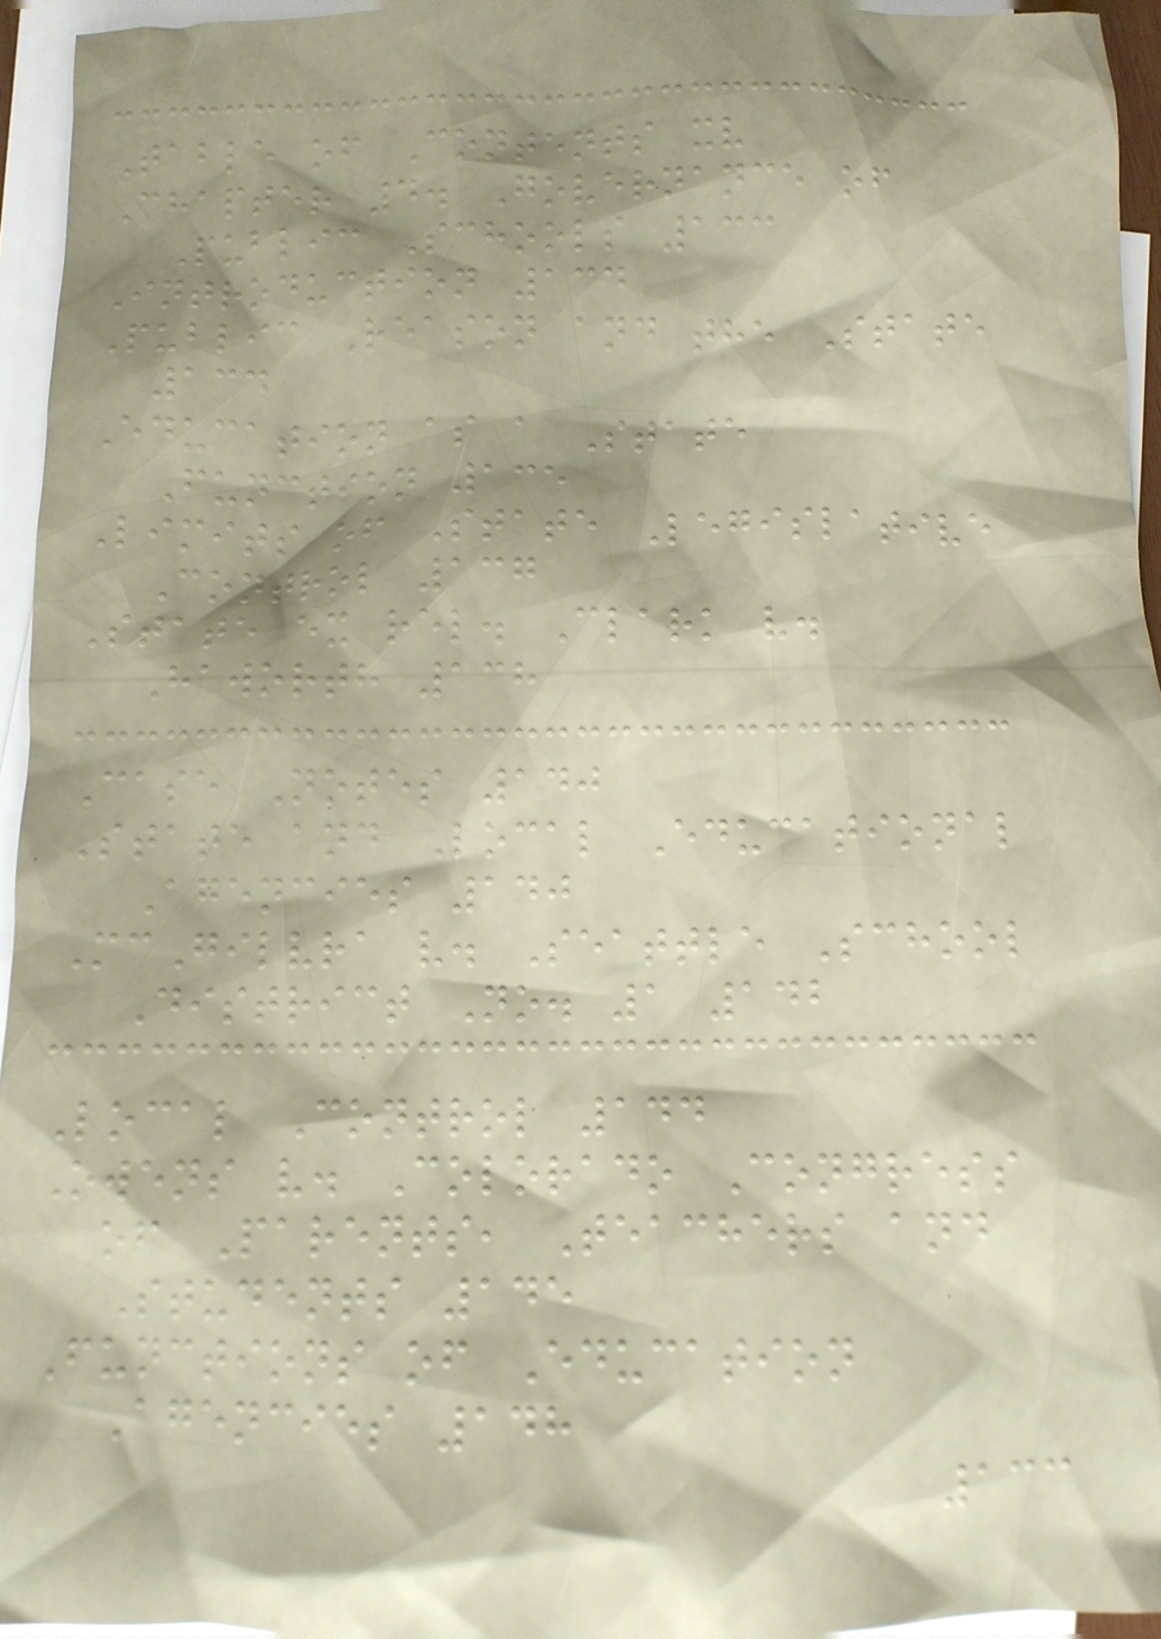Table of Contents xv
Chapter 4. Governance of
Public Schools 133
Introduction 134
Public Reason and the State
134
Education as a State
Function 135
Limits of State Legislative
Control 137
State ex rel. Clark v.
Haworth 138
Case Notes 140
State and Local Educational
Agencies 140
McGilvra v. Seattle School
District No. 1 142
Local Control 144
Owens v. Colorado Congress
of Parents, Teachers and
Students 145
Functions of Education
Agencies 148
133
